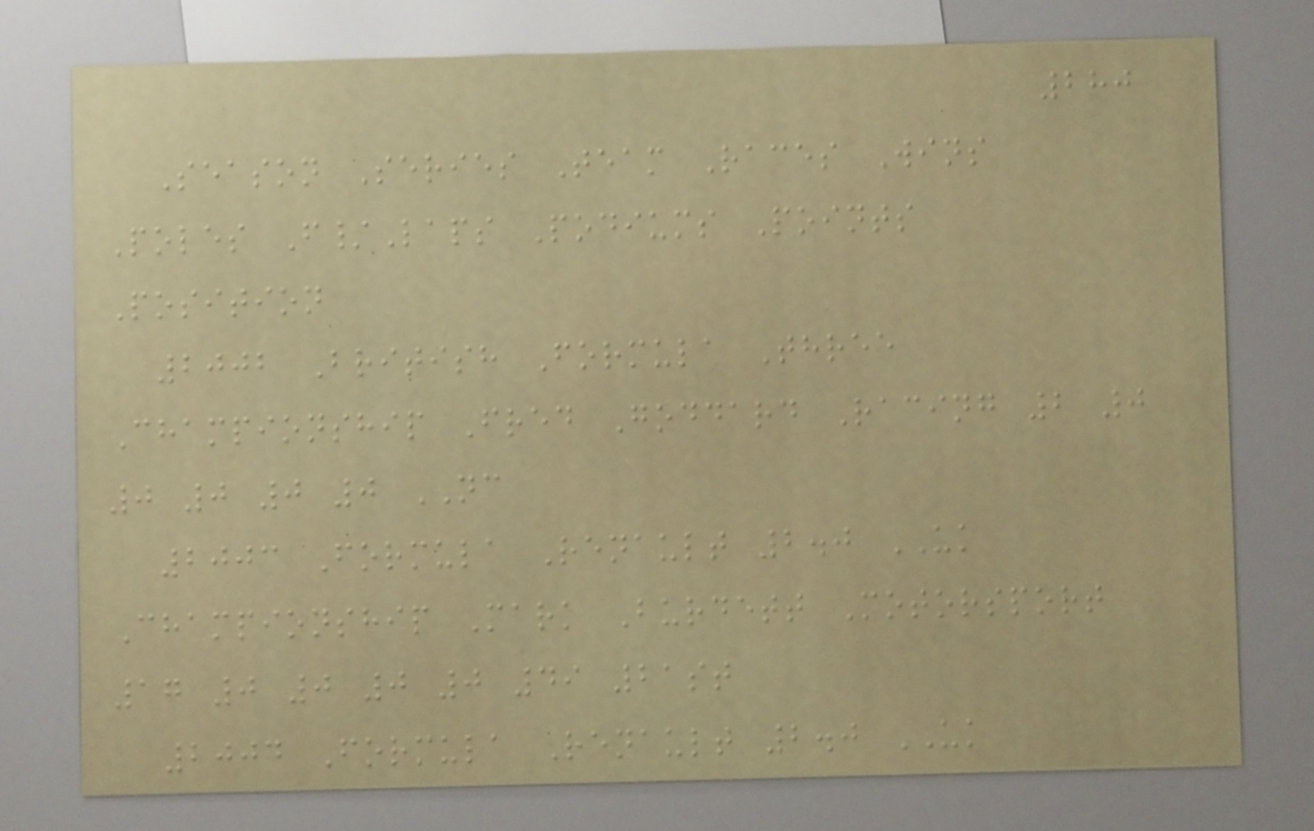280
Season Series Team Races Wins
Poles F/Laps Podiums Points
Position
2002 British Formula Three
Championship Fred Goddard Racing 2 0
0 0 0 0 NC
2003 Formula Renault 2.0 UK
Championship Mark Burdett Motorsport
17 0 0 0 0 49 21st
2004 Formula Renault 2.0 UK
